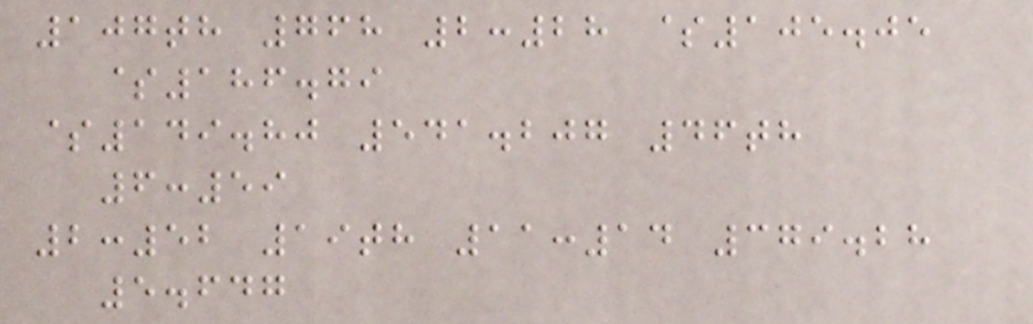107th 768 2:28 $105.05
$186.79
$149.80 541.207 46th
6:59
2:52 19th 11:14 379.28
5.647
